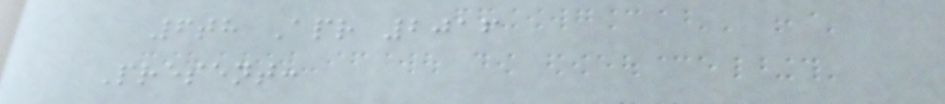6th Apr 2016
Present:
